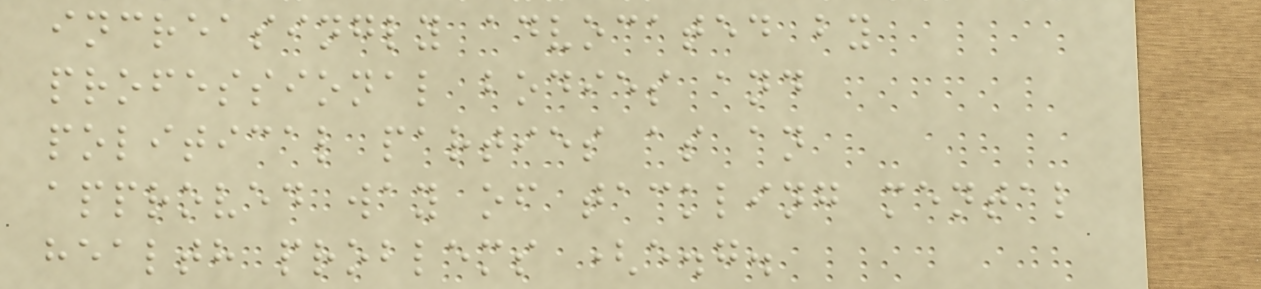increasingly advocated by
professional bodies and
political parties as an
approved way of tackling mental
health problems (e.g.
